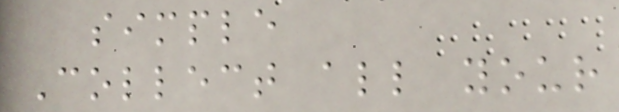simple
Collect all your
